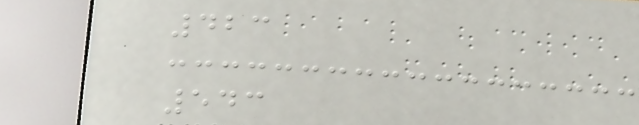423
543
